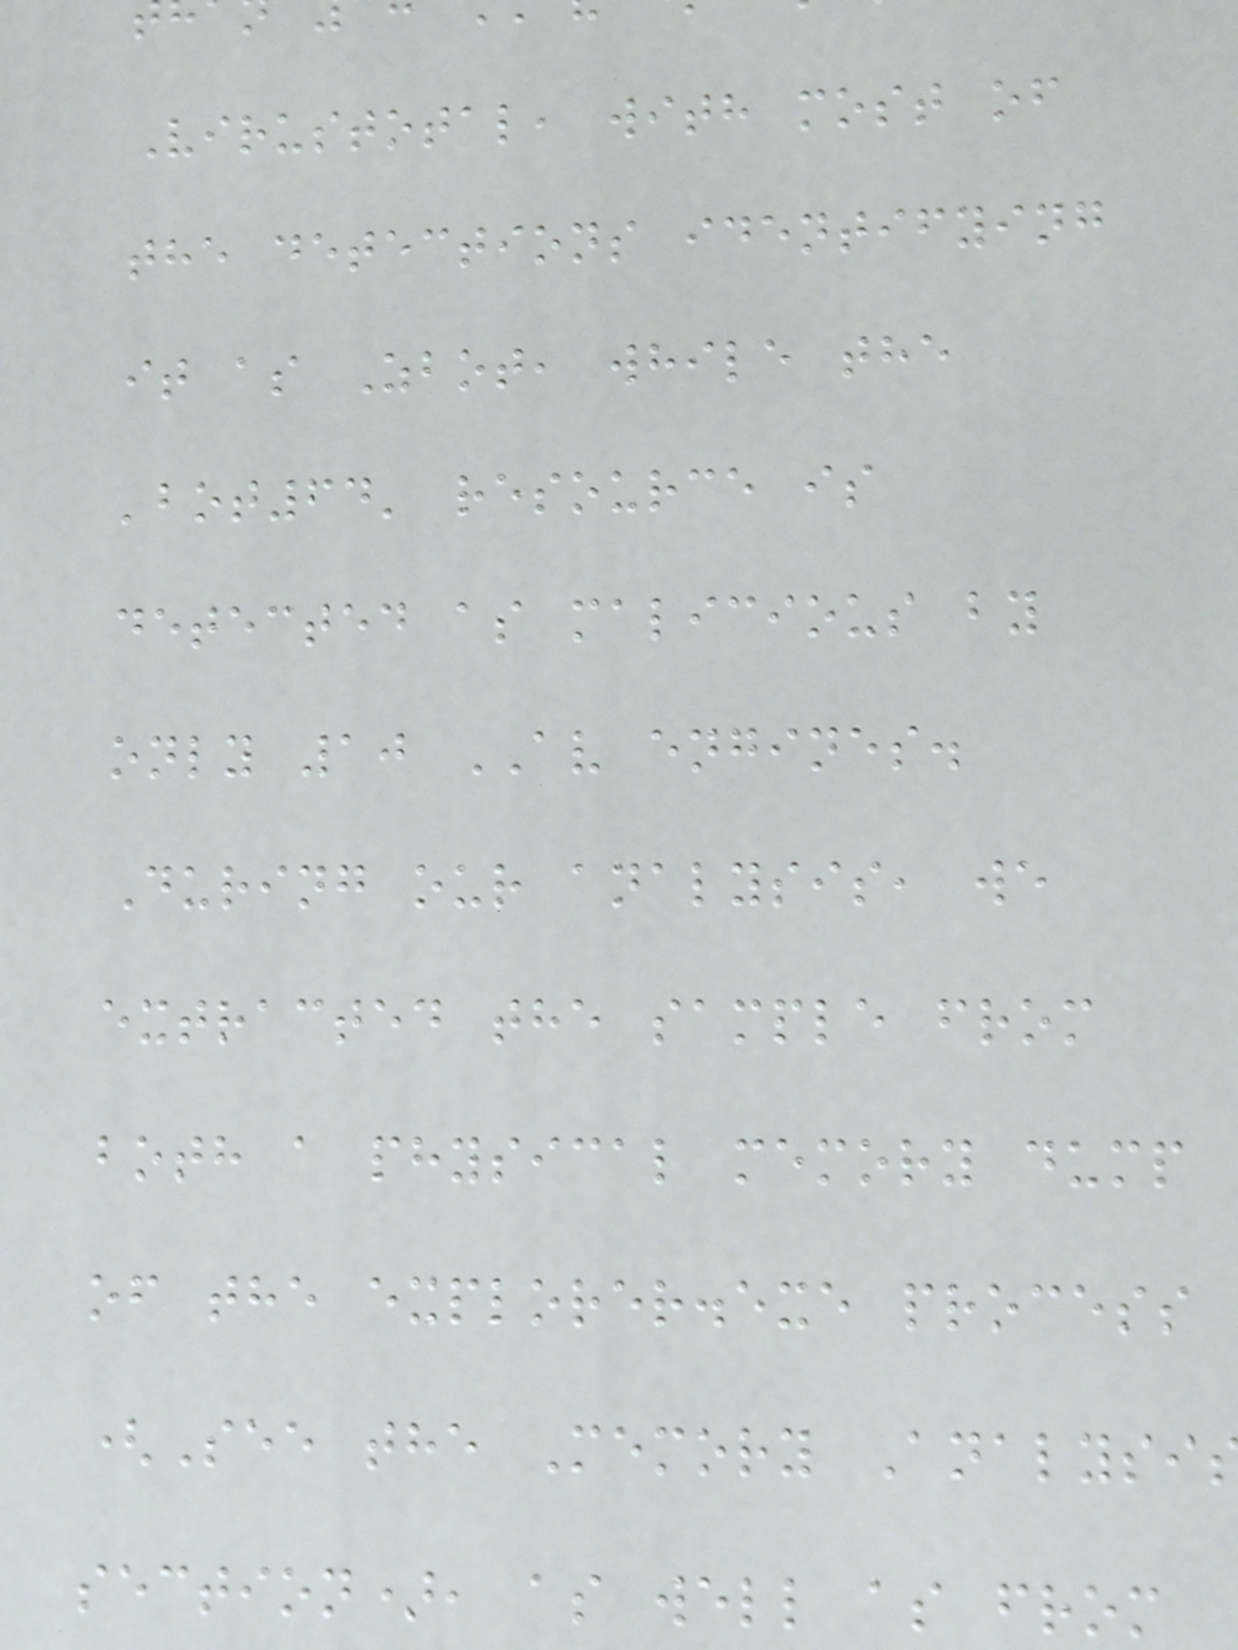Virustotal, with most of
the detections identifying
it as Zbot, while the
'bot64' resource is
detected as malicious by
only 10 AV engines.
During our analysis, we
extracted the sample from
both a physical memory dump
of the explorer.exe process
(See the Memory Analysi
section), as well as from
